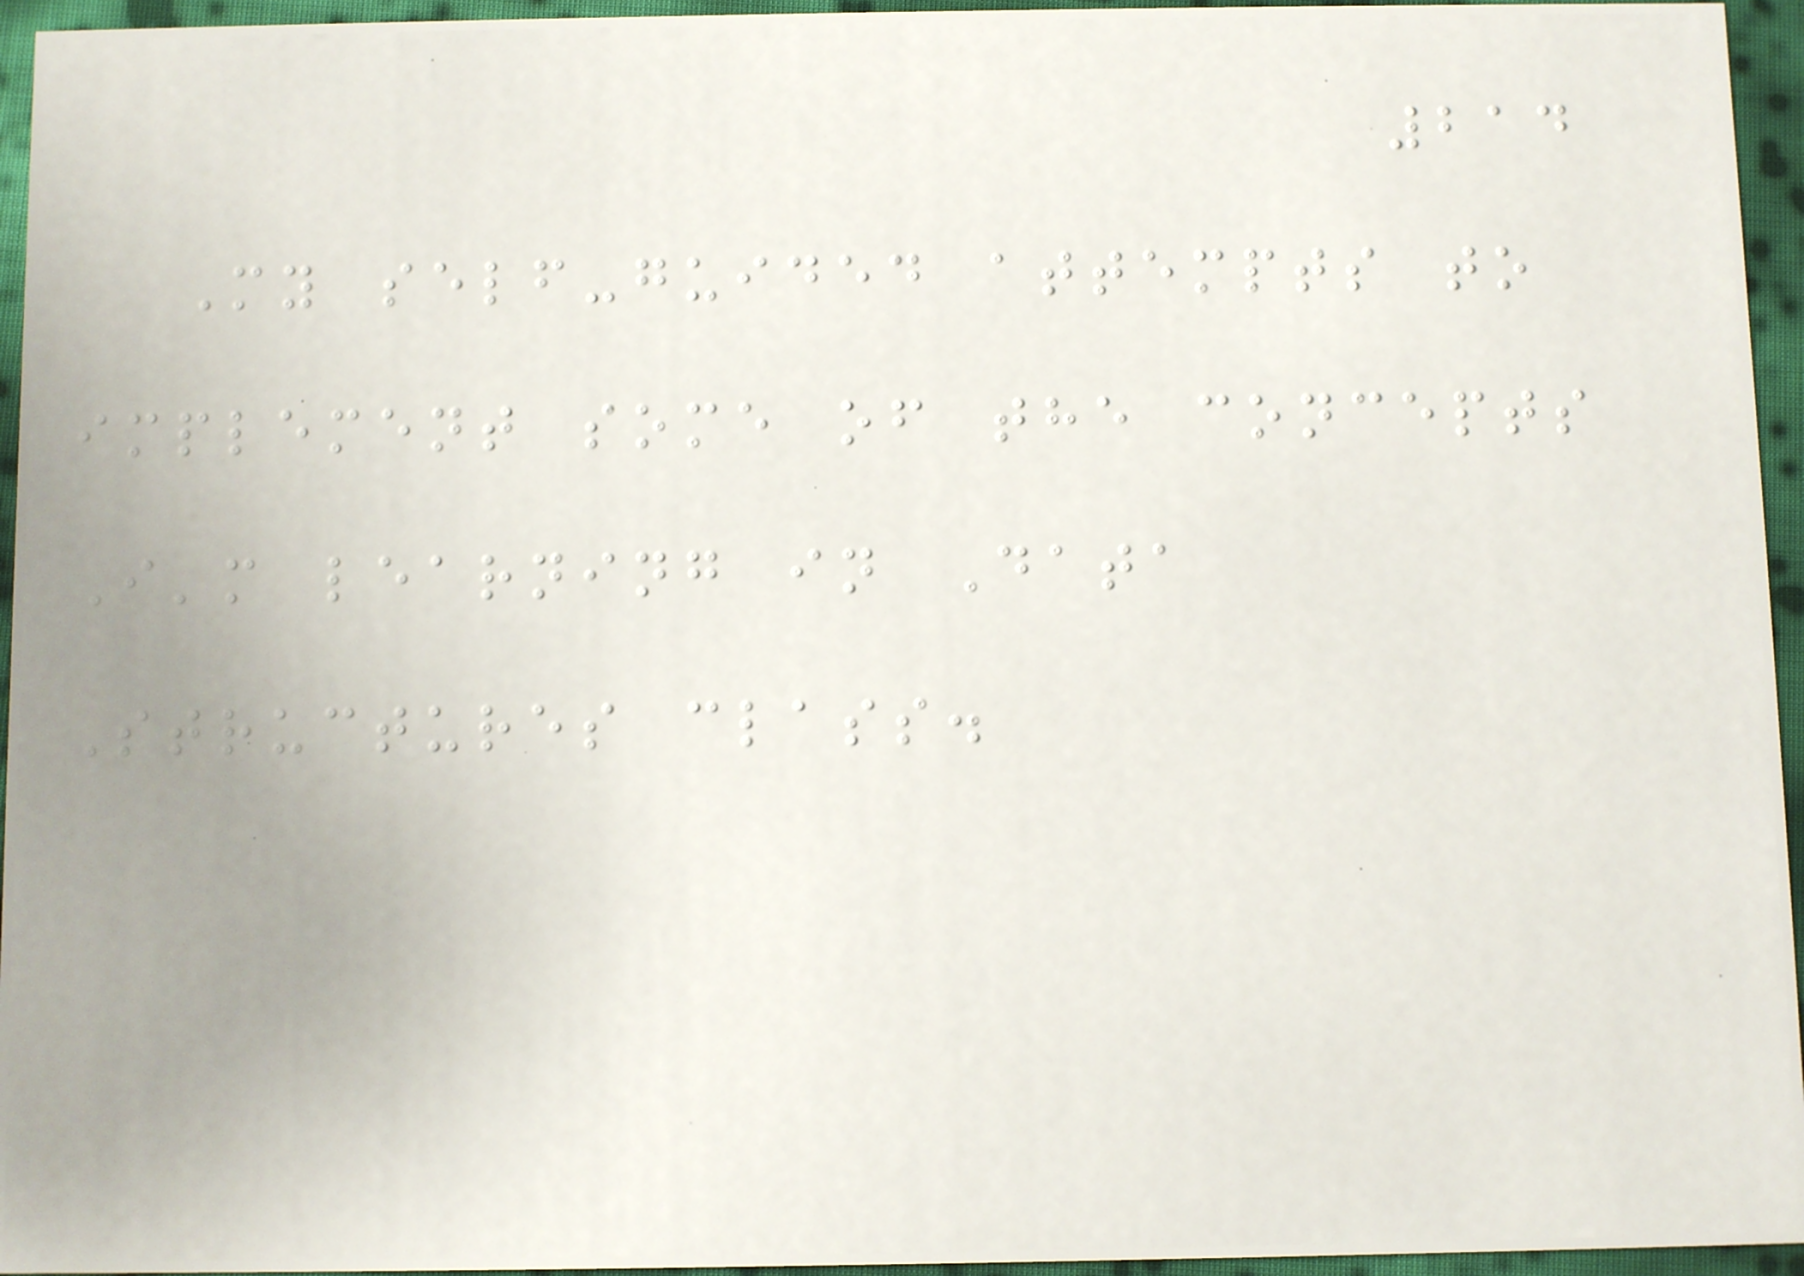214
My self-guided attempts to
implement some of the concepts
I'm learning in Data
Structures class.
